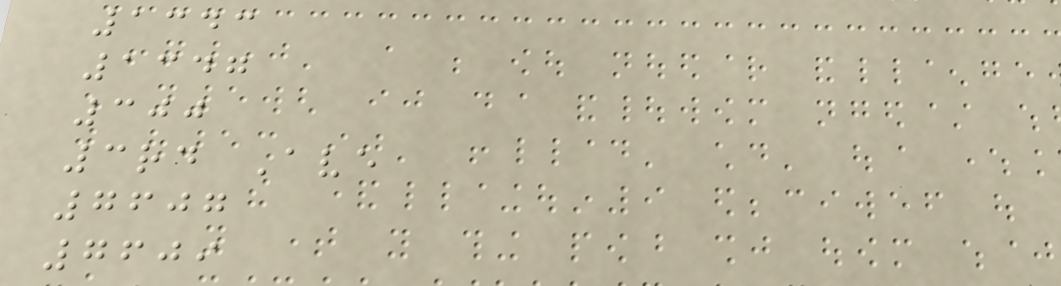1343
1347
300
3rd Ave
7607
7609
